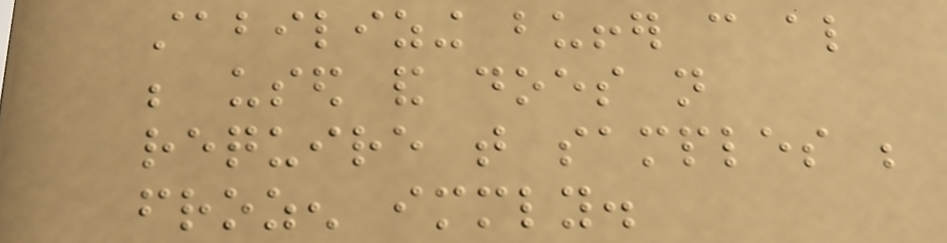stabilizing buffer can also
be used and does not
require that samples be
frozen immediately.
